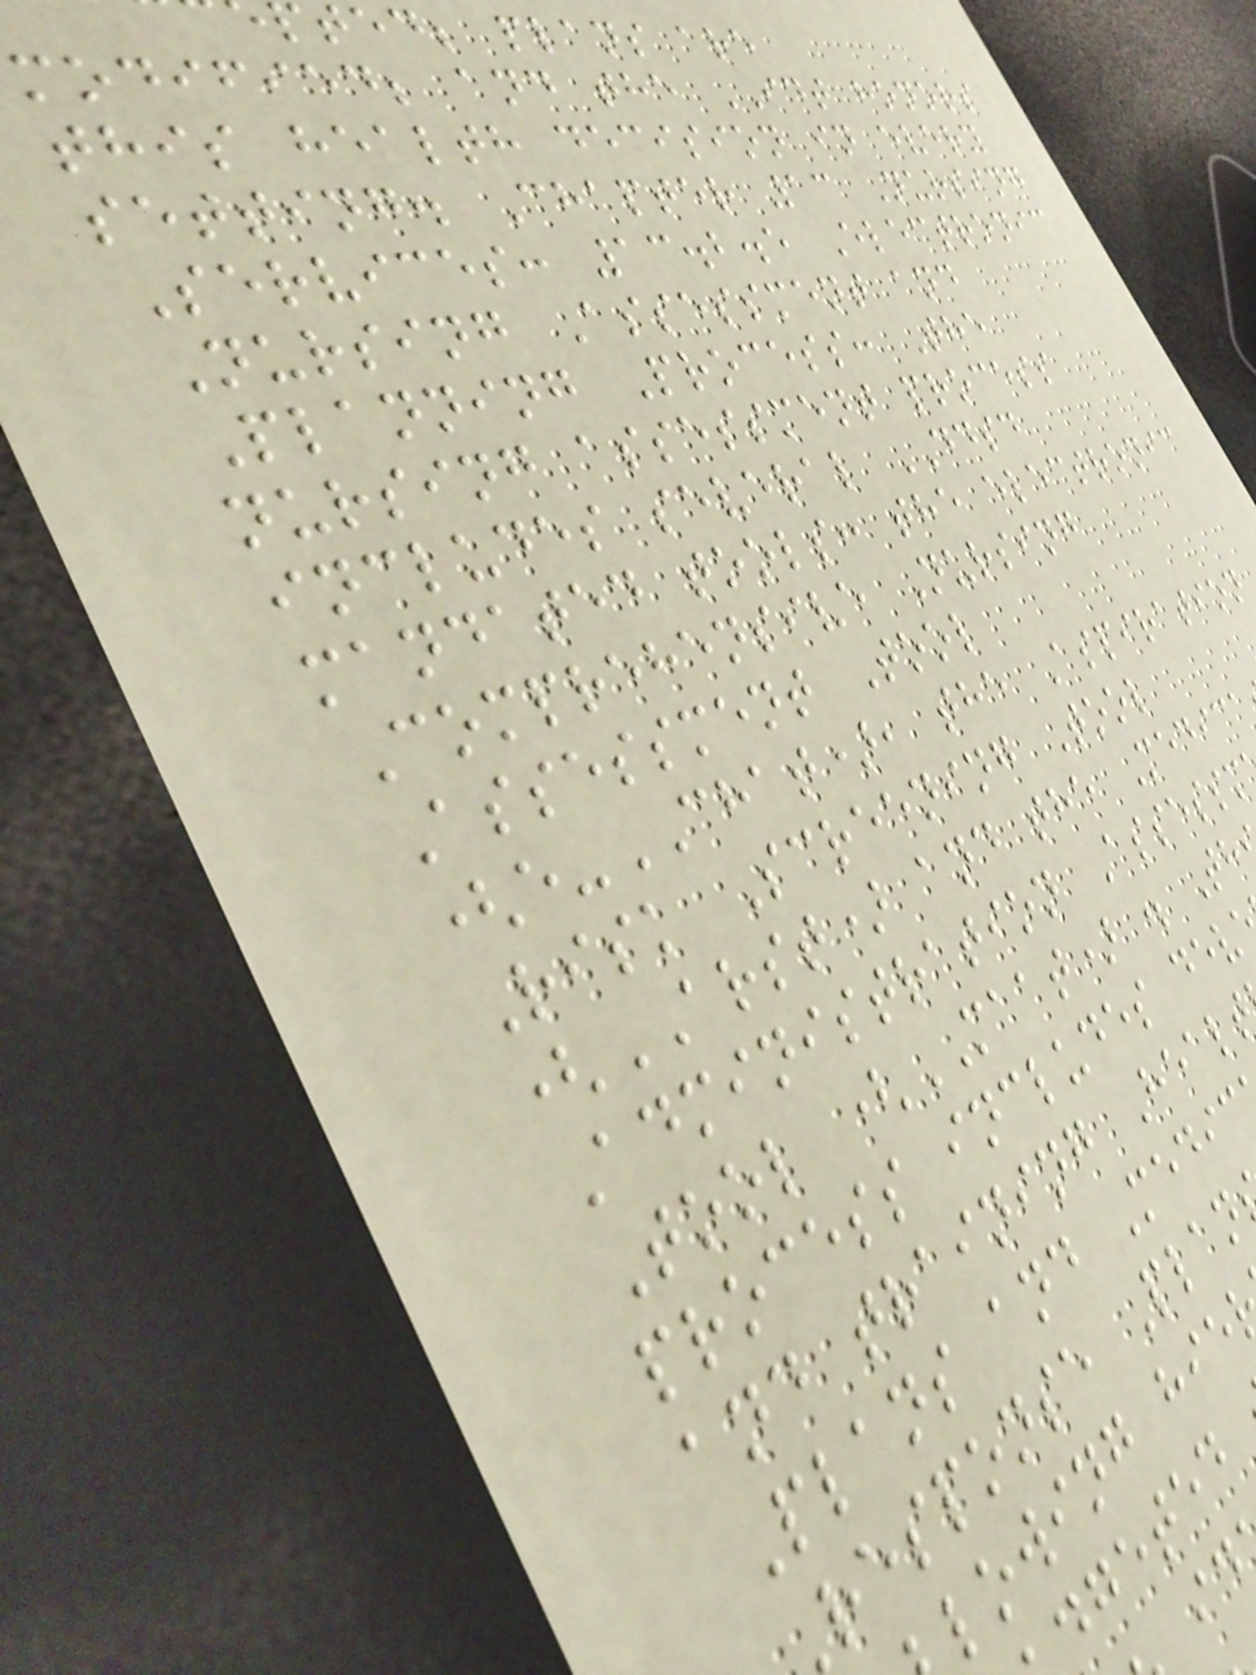ted; plans are
modified; and the IDT honors
this health decision in every
setting. Chapter 13 Nursing
Services: 13.2.5 Electronic
Nursing Assessment and
Planning Process: The
nursing assessment process
includes several DDSD
mandated tools: the electronic
Comprehensive Nursing
Assessment Tool
(e-CHAT), the Aspiration
Risk Screening Tool
(ARST) and the Medic
Administration Assessm
Tool (MAAT) . Th
process includes dev
and training Heal
Plans and Medic
response Plan
lowing hie
